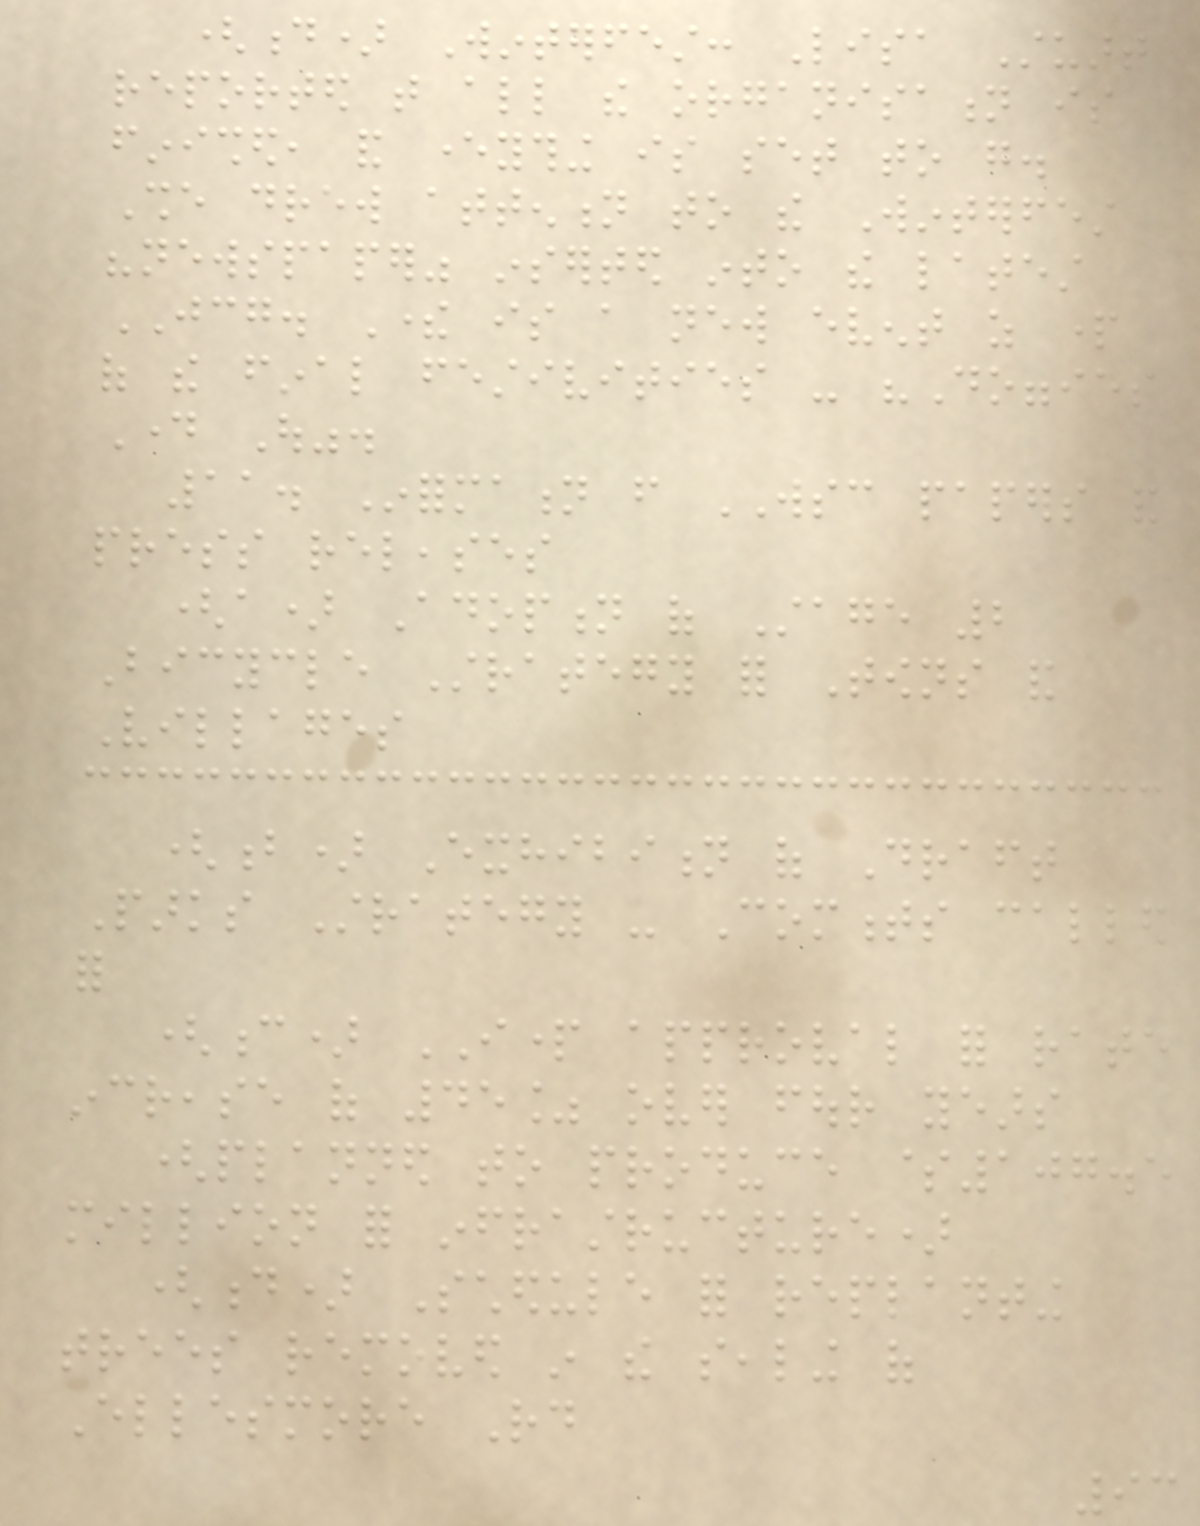(d) Winterfest: Lisa Stuart
reported that all the organisation is
finished, and everything is set to go.
She drew attention to the Winterfest
"newspaper" inserted into the latest
JCG. There is a new event as part
of the final festivities - "Doggies
Day Out".
11. Information from WSC papers and
press releases
(a) Adoption of Stage 2
Bicycle Strategy for Towns and
Villages
(b) Exhibition of Draft
Parks Strategy - Comments called
for
(c) IPART approval for rate
increase of 45% over four years
(planned to produce $107.5
million for infrastructure)
(d) Schedule for replanting
trees removed in the sealing of
Ellesmore Rd
93
